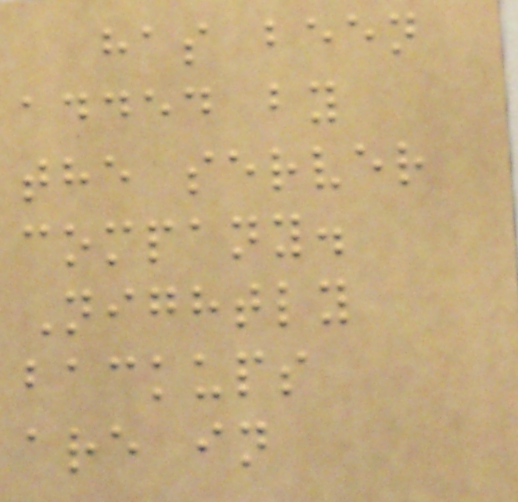has been
added by
the server
company.
Nightly
backups
are in
